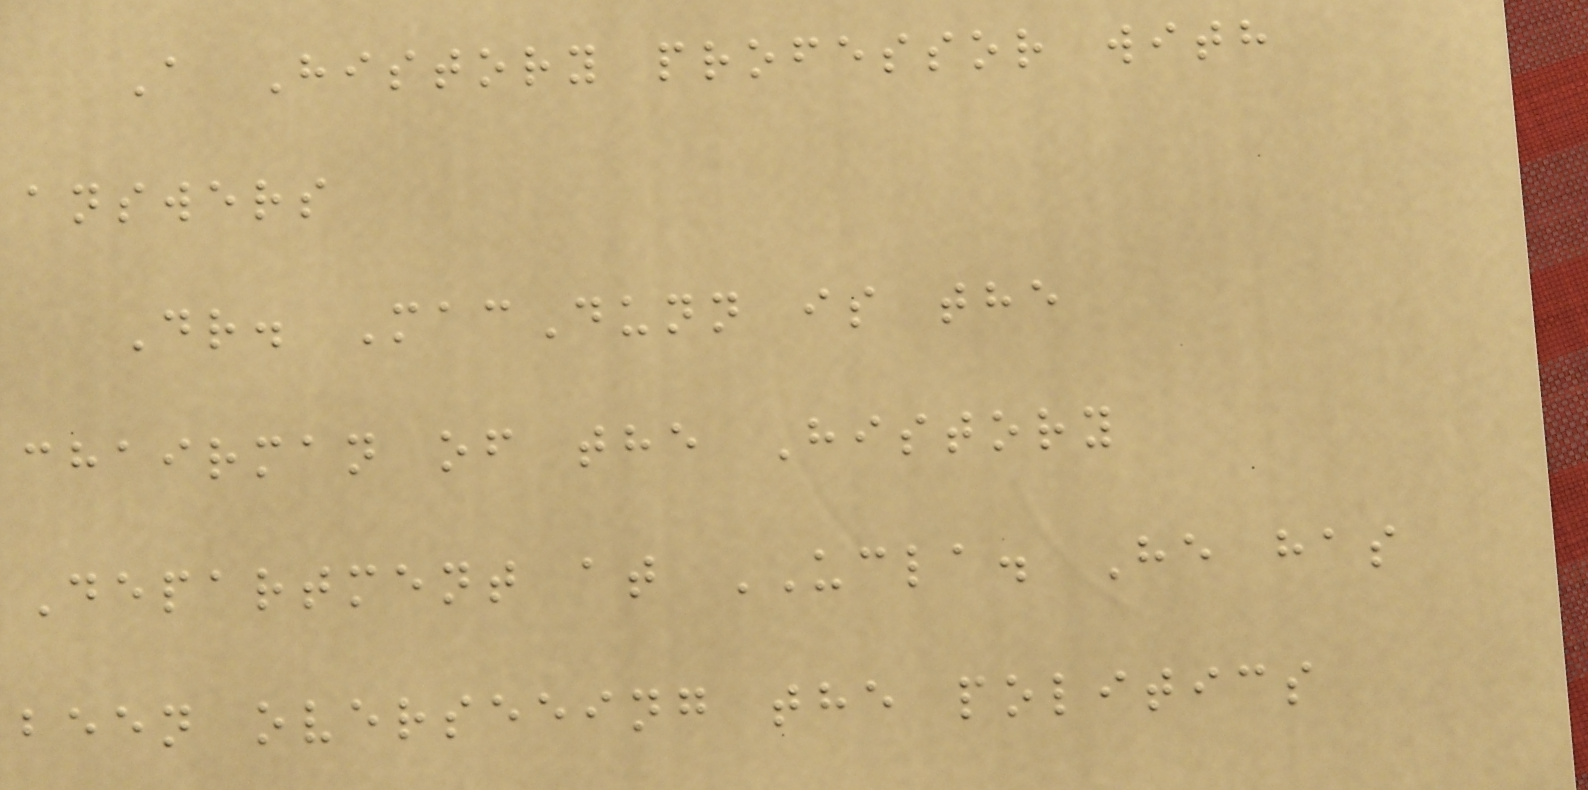A History professor with
answers
Dr. MacDunn is the
chairman of the History
Department at UCLA. He has
been overseeing the politics
